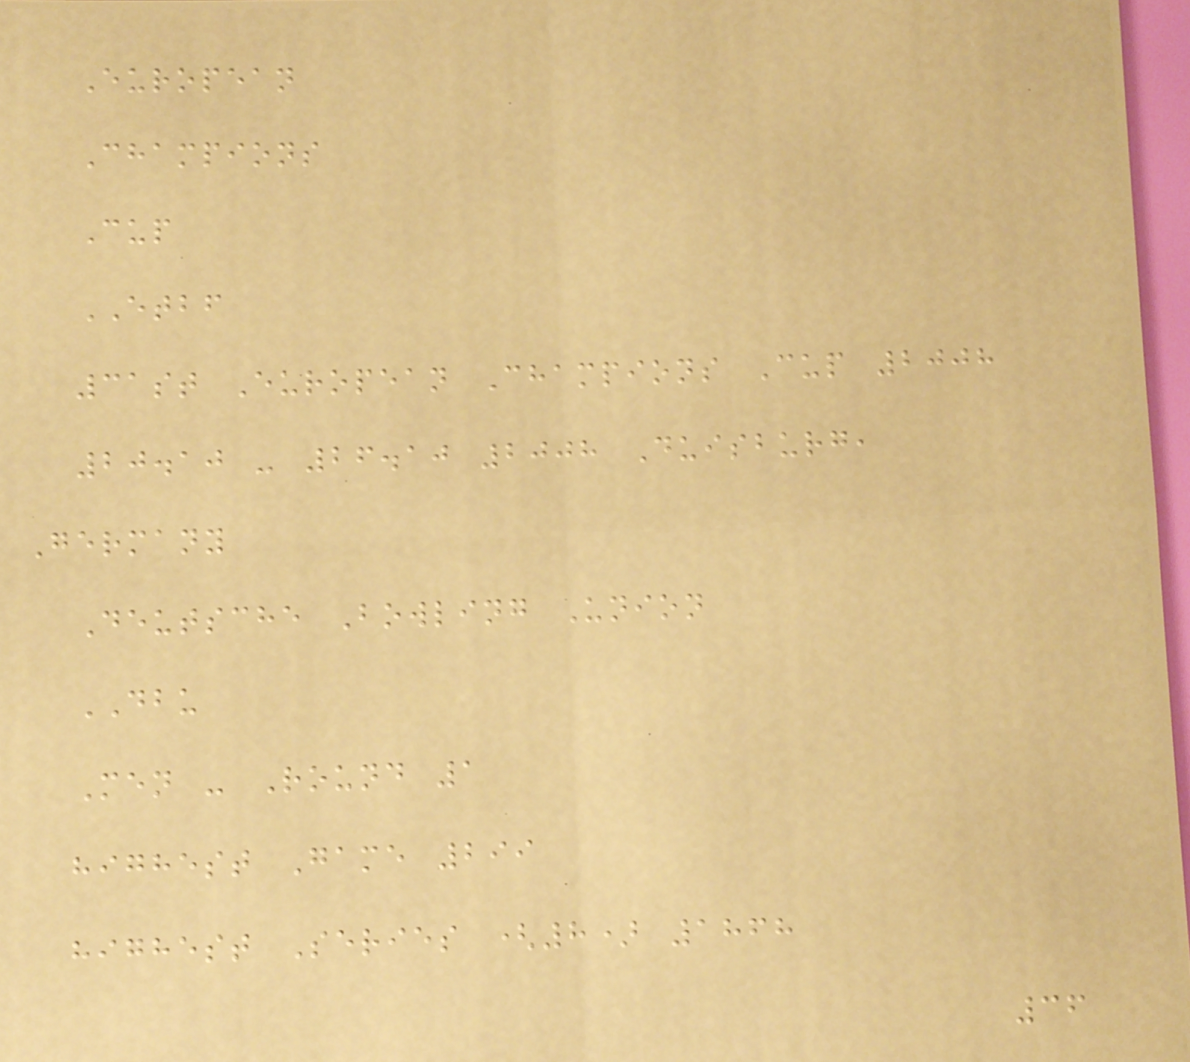European
Champions
Cup
ETBF
31st European Champions Cup 2008
20.10 - 26.10 2008 Duisburg,
Germany
Deutsche Bowling Union
DBU
Men - Round 1
highest Game 299
highest Series (8) 1868
36
